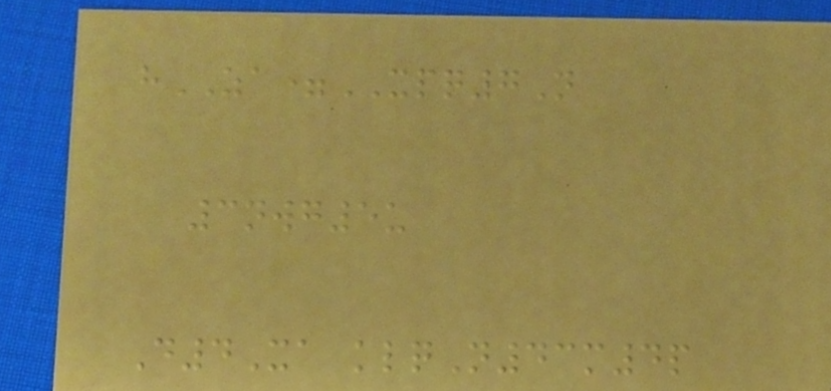hZA=XPQ7N
3nwg5u
D4Xa klqN43m4p
